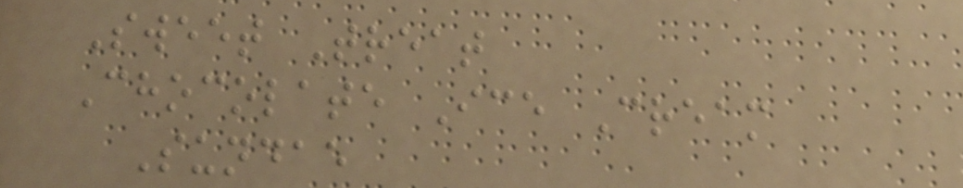Sweet Treat
Chocolate Ice Cream
Sundae
